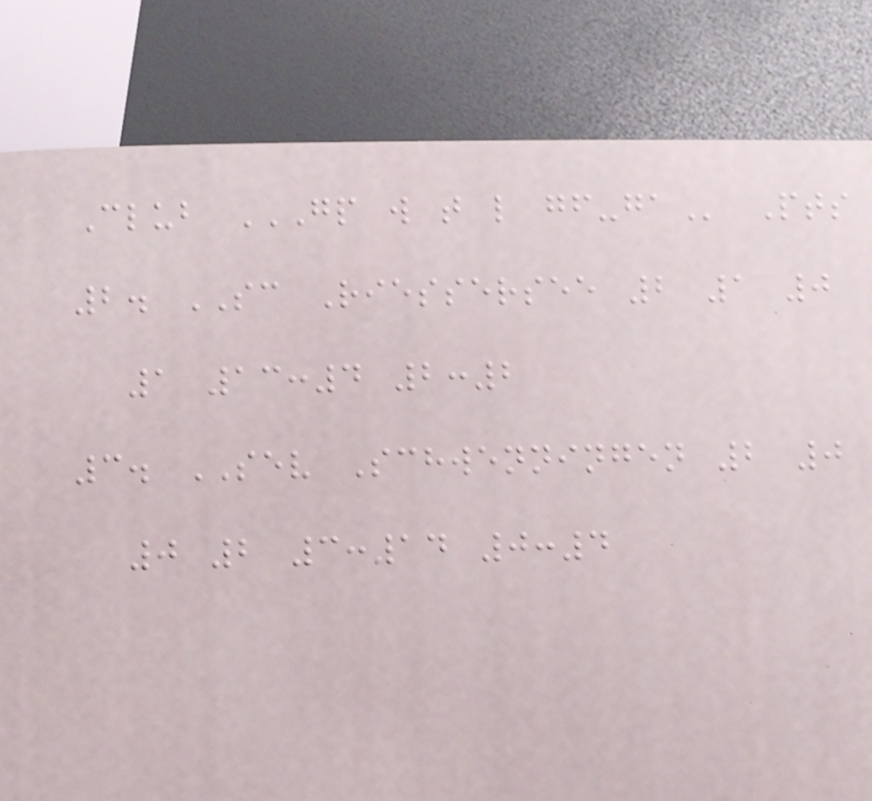Club GP W T L GF-GA Pts
2. SC Riessersee 2 1 0
1 13:4 2:2
3. SEV Schwenningen 2 0
0 2 3:14 0:4
